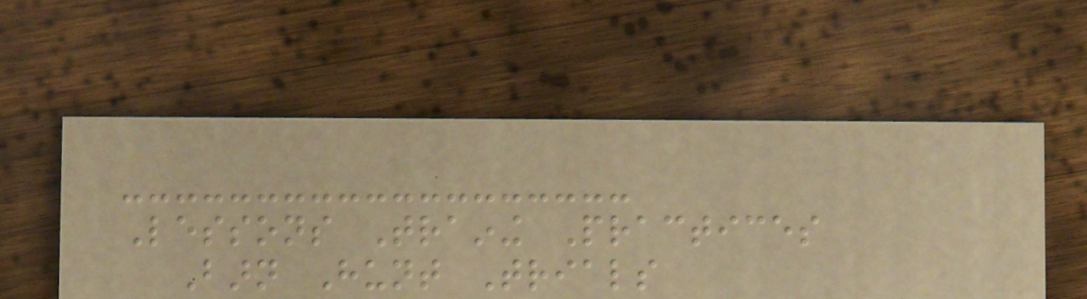Lessons Training Practices
Barn Hunt Trials
